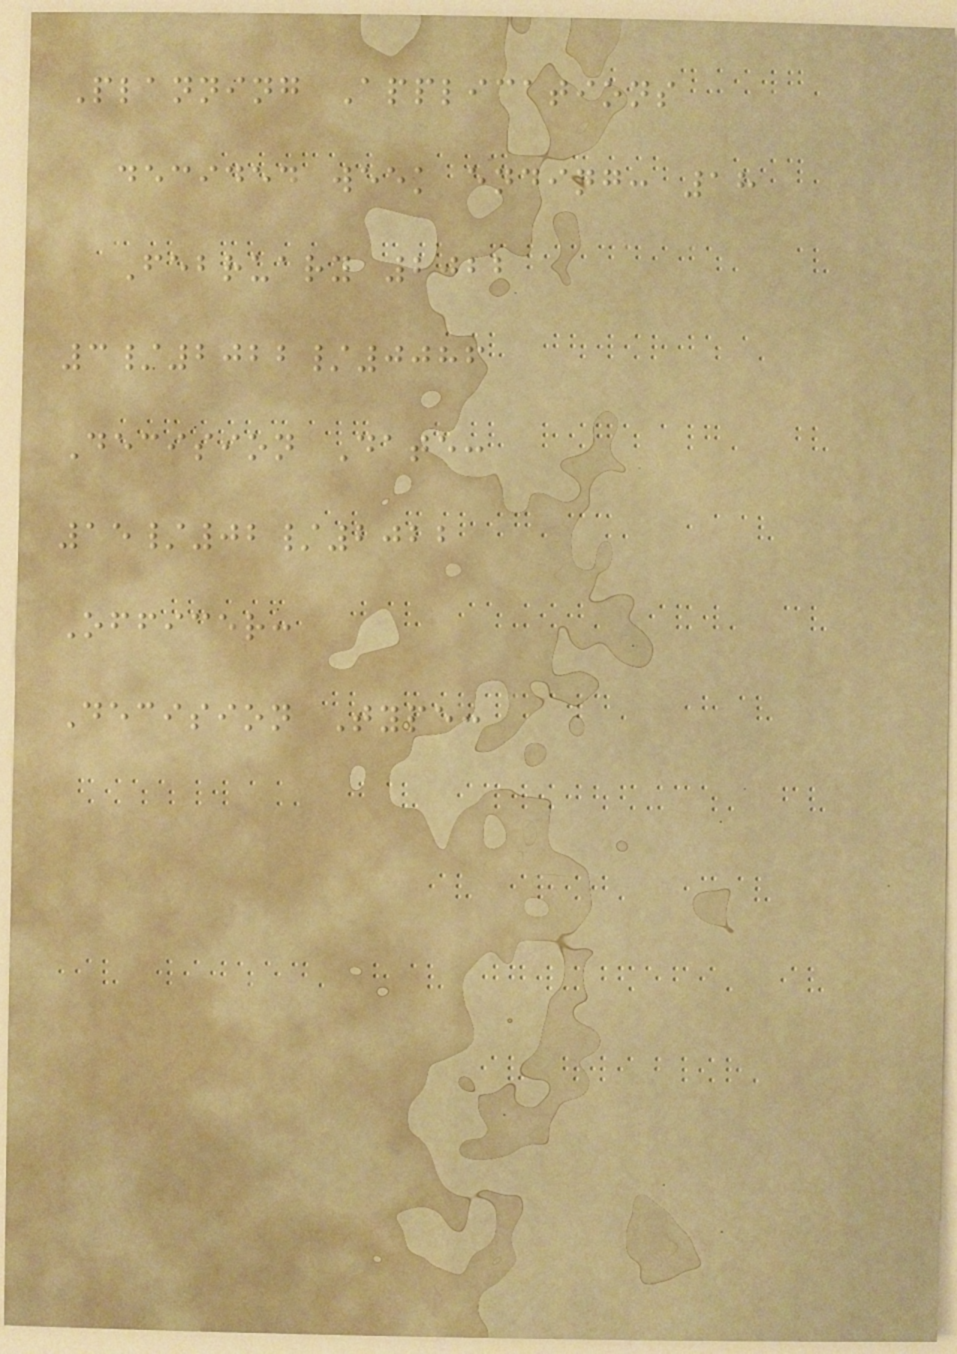Planning Applications
decided week ending: 18
February 2022
3/2022/0086
Decision Date:
15/02/2022
Officer:
Decision Type:
